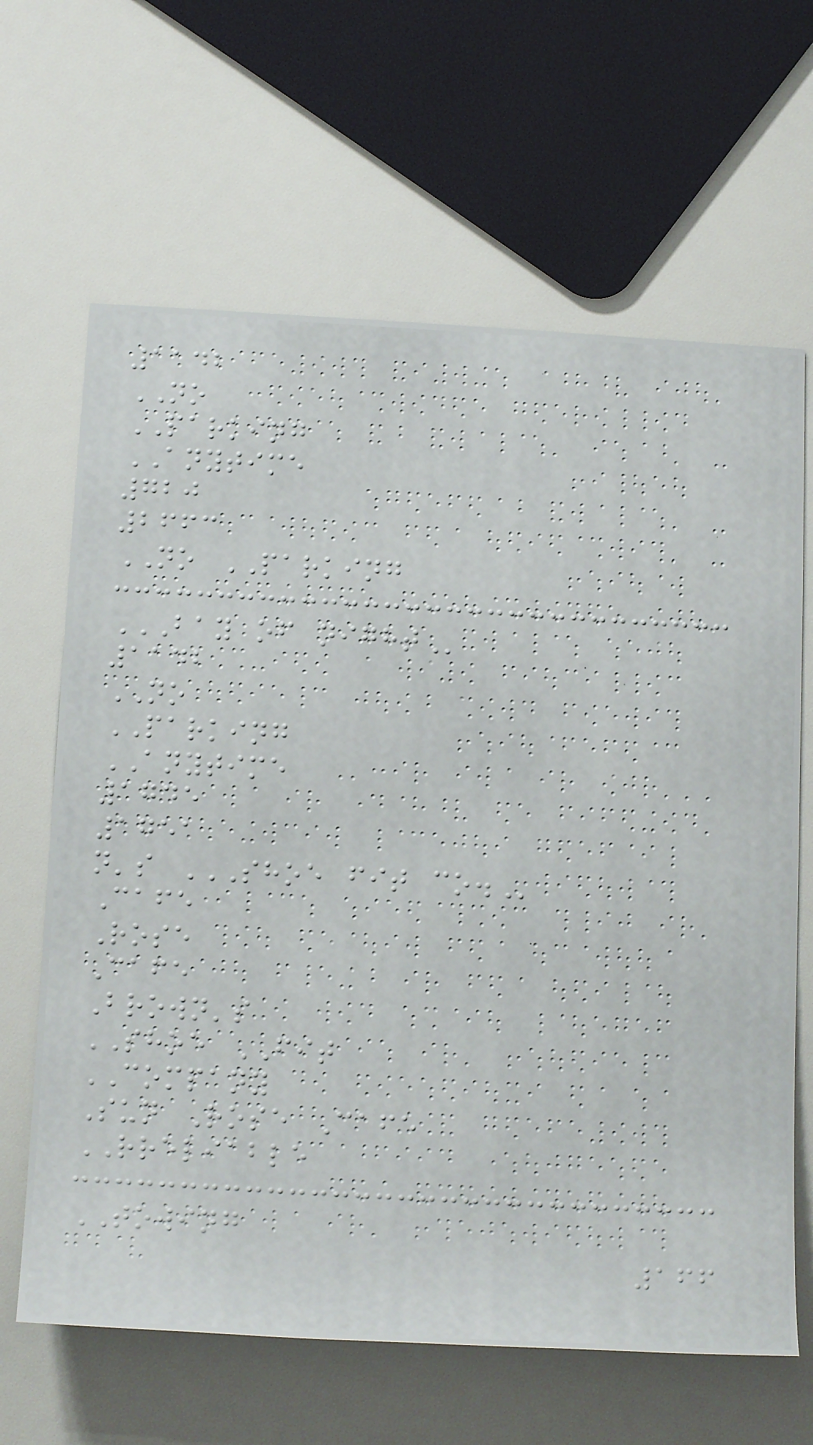1142
NO
PARKING
ANYTIME
720
2663
NO PARKING
BAY OF NIGHT
1142
NO
PARKING
ANYTIME
1745
1751
n's SHOE FIT CO.
Cafe
Rose
Cafe
Brown's
SHOE FIT
COMPANY
Sun Rose Cafe
RRELIABLE
TOWING
166
